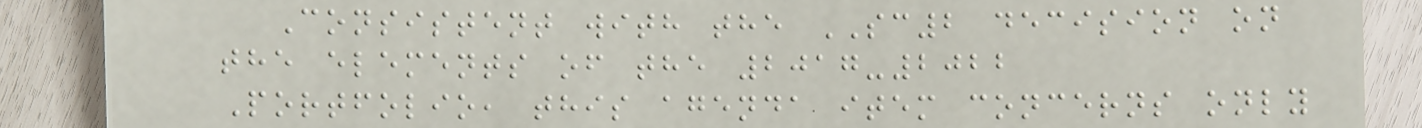Consistent with the SC2 decision on
the elements of the 2017-2022
Portfolio, this agenda item concerns only
